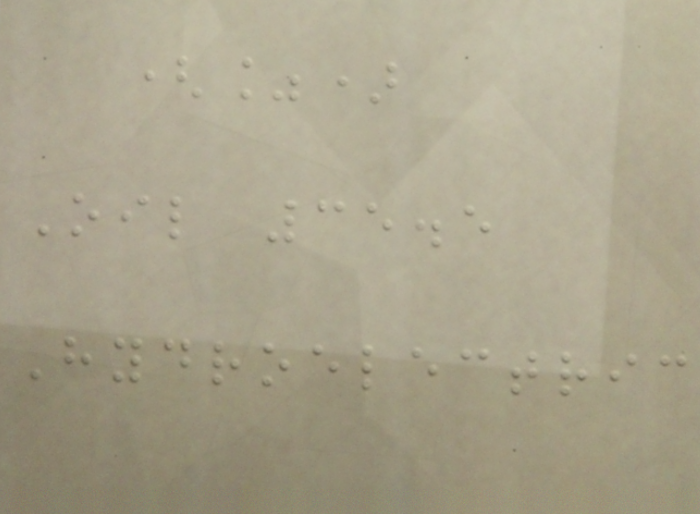(%)
Oil 35.5
Hydroelectric
